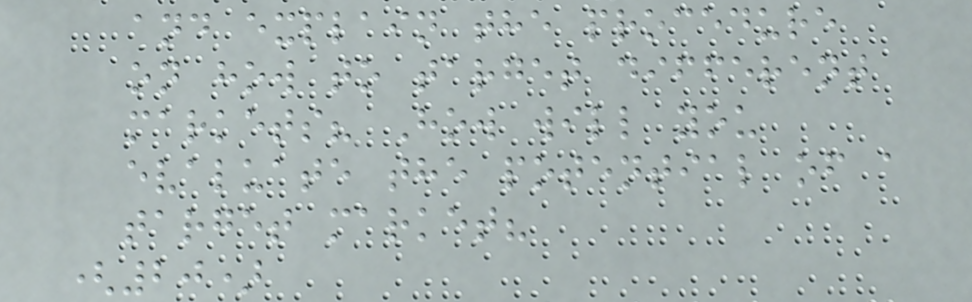and explain the procedure
on how to target different
markets? How will you
evaluate the potential of a
target market?
(20)
